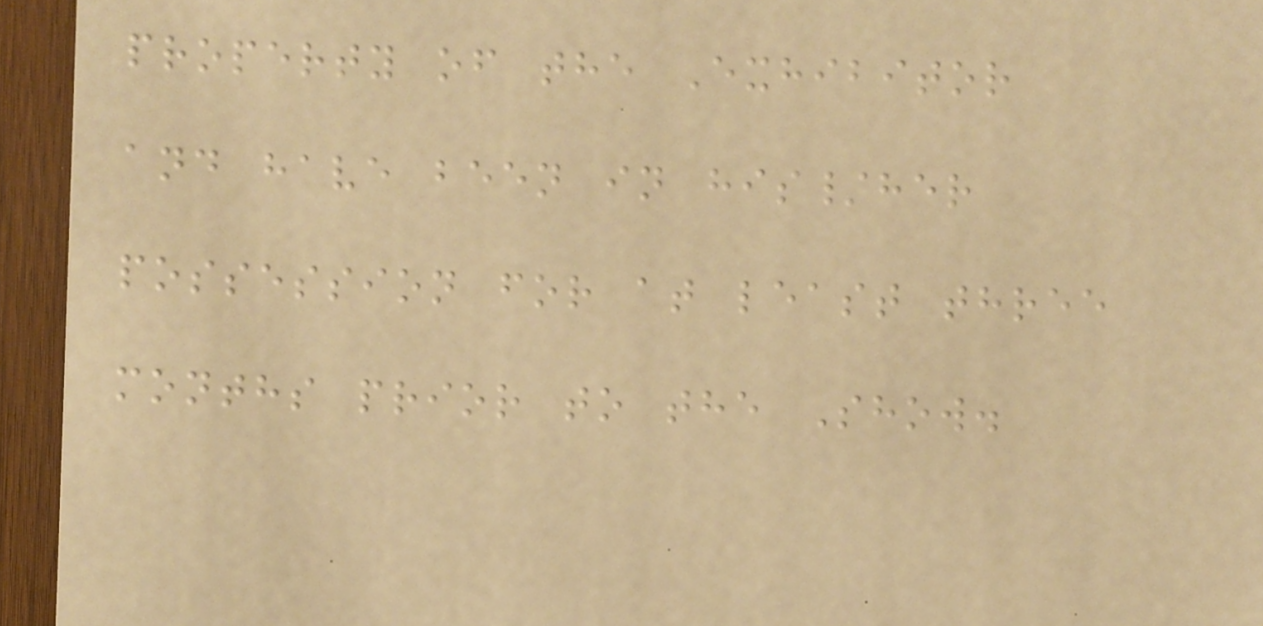property of the Exhibitor
and have been in his/her
possession for at least three
months prior to the Show.
